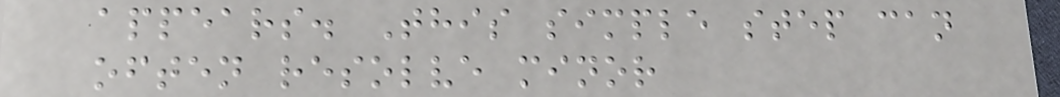appears. This simple step can
often resolve minor
